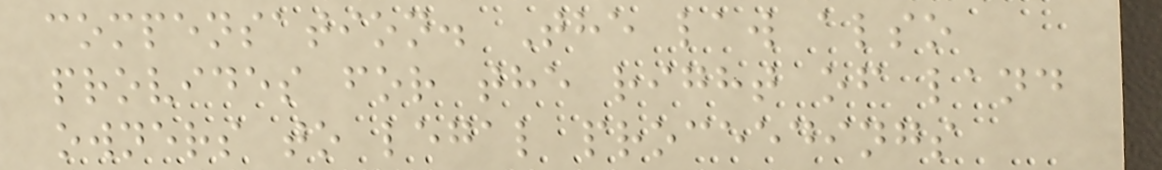compensation. The law also
provides for the right of land
owners to legal proceedings
